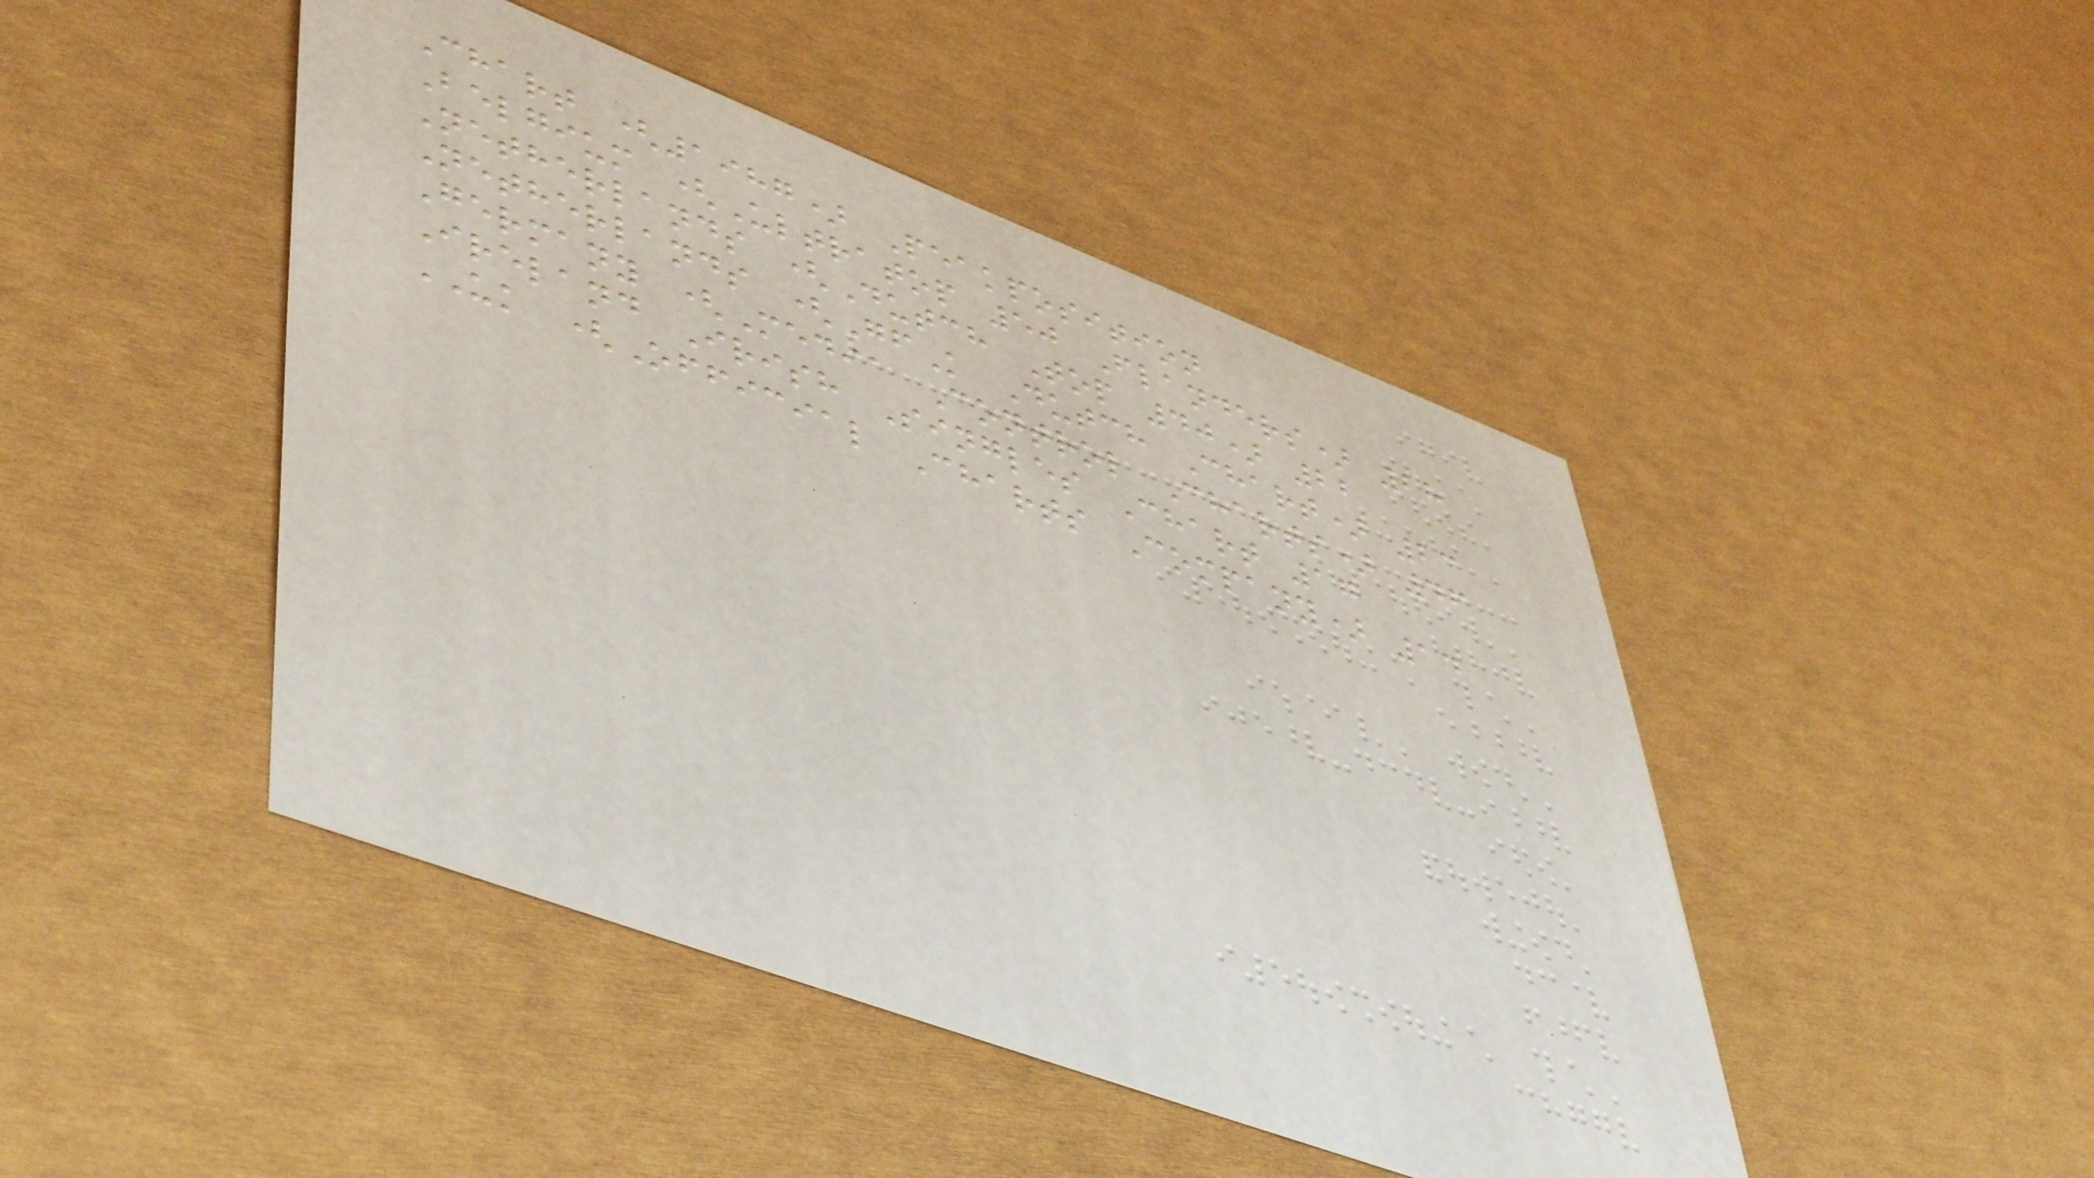Chart (1987) Peakposition
Belgium (Ultratop 50 Flanders) 28
Netherlands (Dutch Top 40) 22
Netherlands (GfK Dutch Chart) 23
Germany (Media Control Charts) 46
Ireland Irish Singles Chart 17
UK (Official Charts Company) 14
